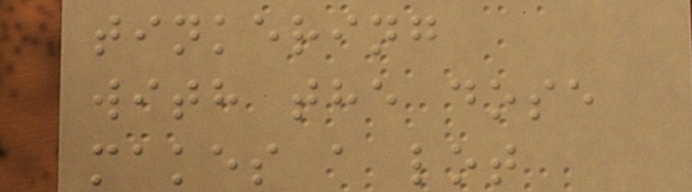tinkering
with the dose
makes a lot
